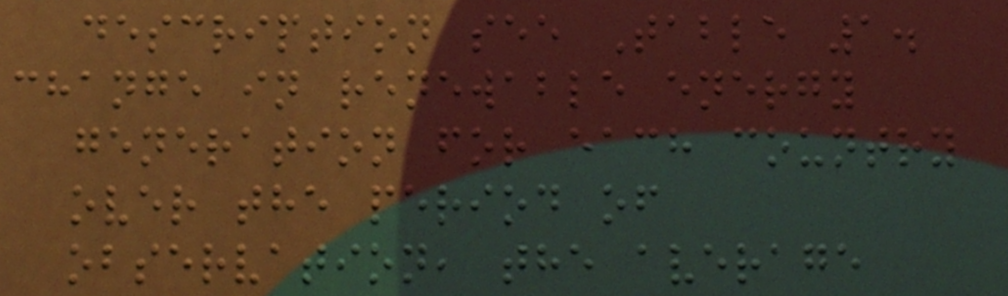description see Table 1.
change in renewable energy
generation for each country
over the period of
observation, the average
